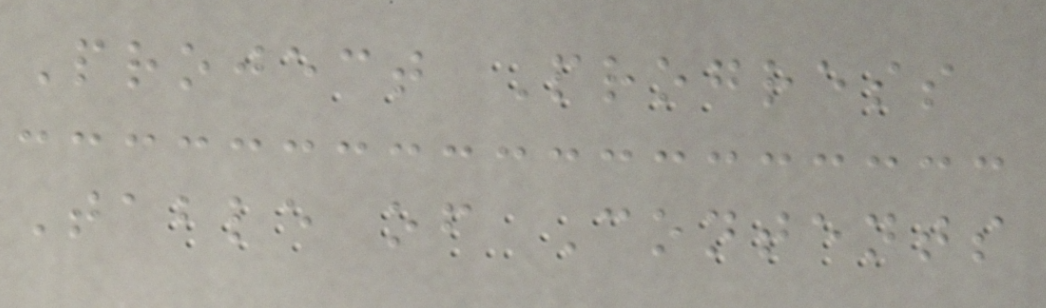Project Progress
Table of Contents
